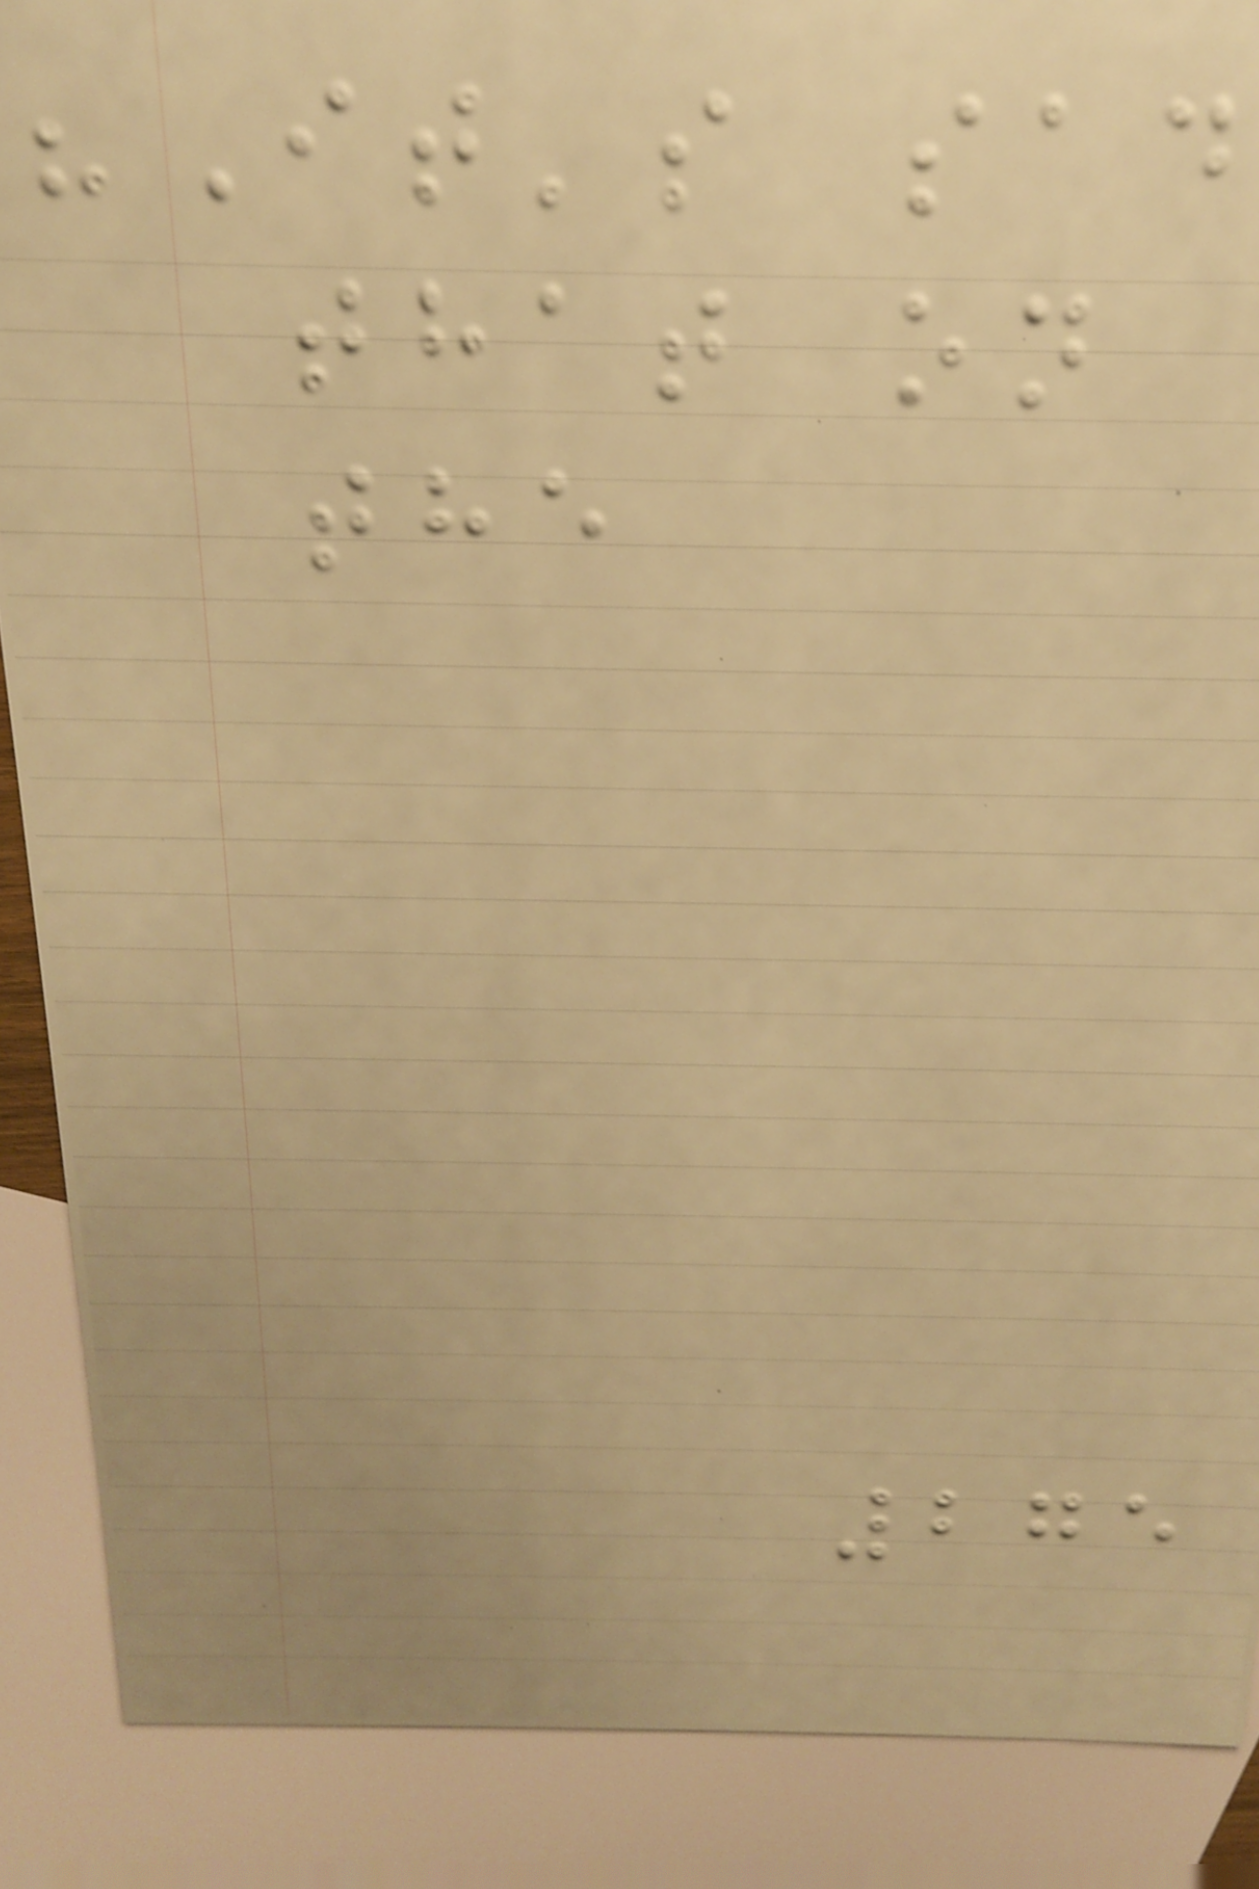"It's sad
that on
the
275
